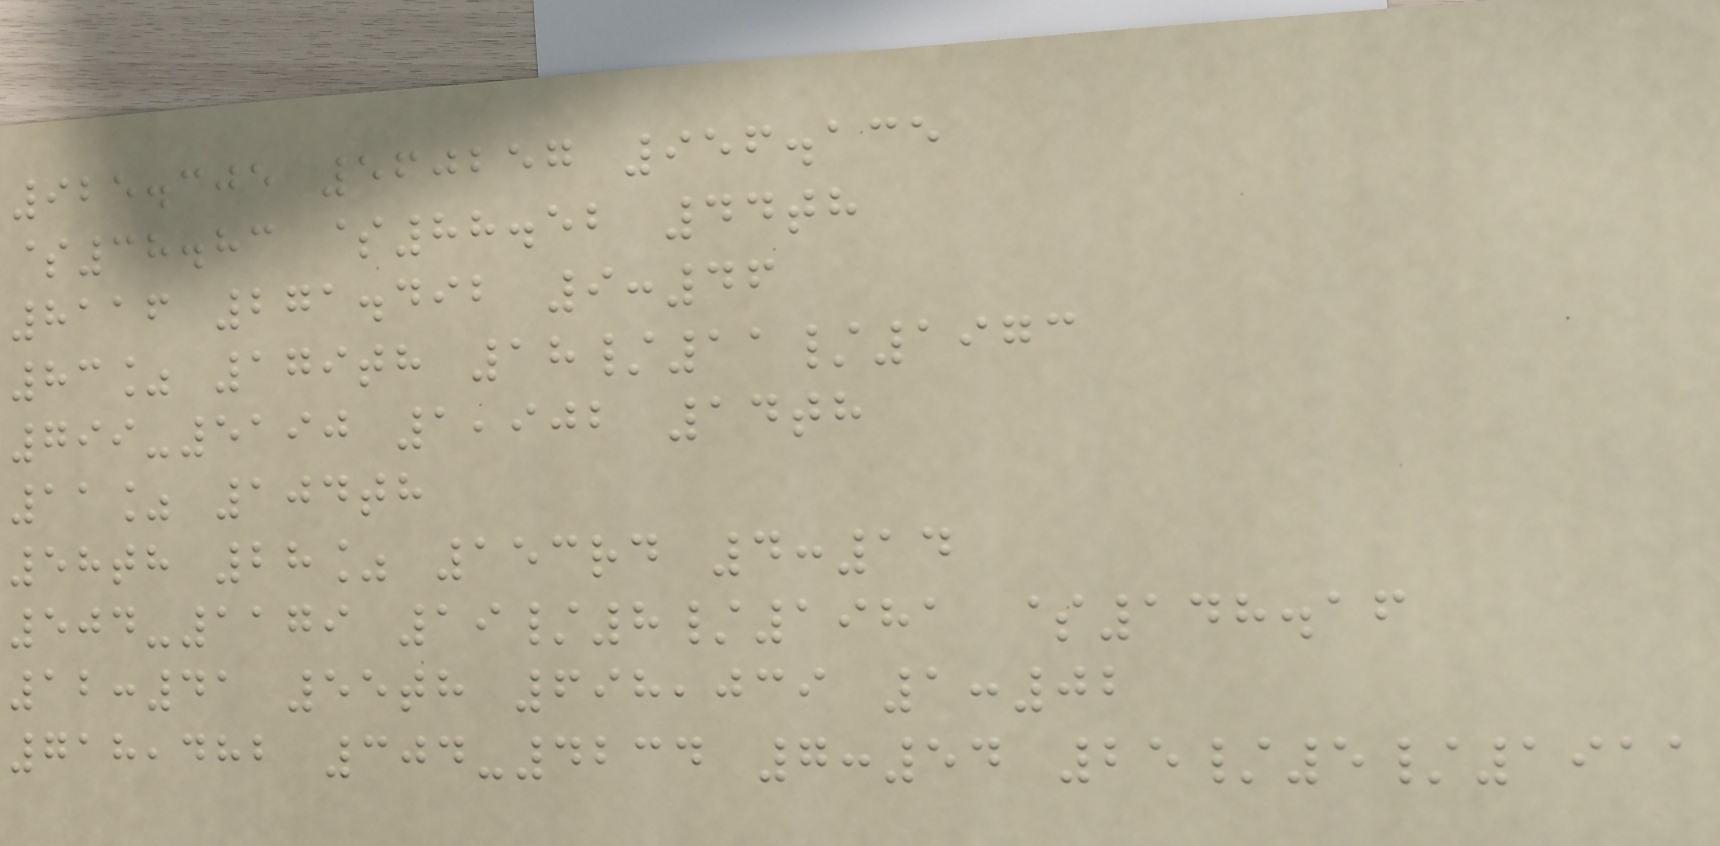925.305 560257 956.135
$38.83 $88.52 44th
8116 271.492 9:46
83% 179th 18/11/1973
799-5190 1,902 14th
11% 104th
58th 28% 153rd 4:14
504-1179 19/8/1981 $148.16
12:41 55th 698,039 1:02
718,482 304-4234 7:54 25/5/1911
